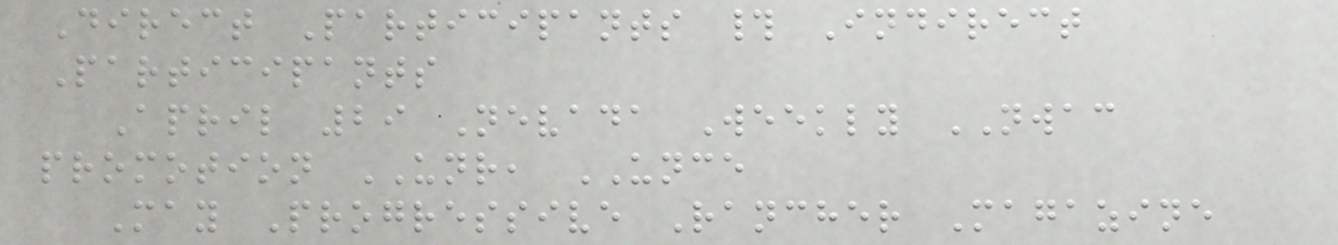Direct Participants # Indirect
Participants
April 29 Nevada Weekly NWAC
promotion UNR, UNCE
May Progressive Rancher Magazine
